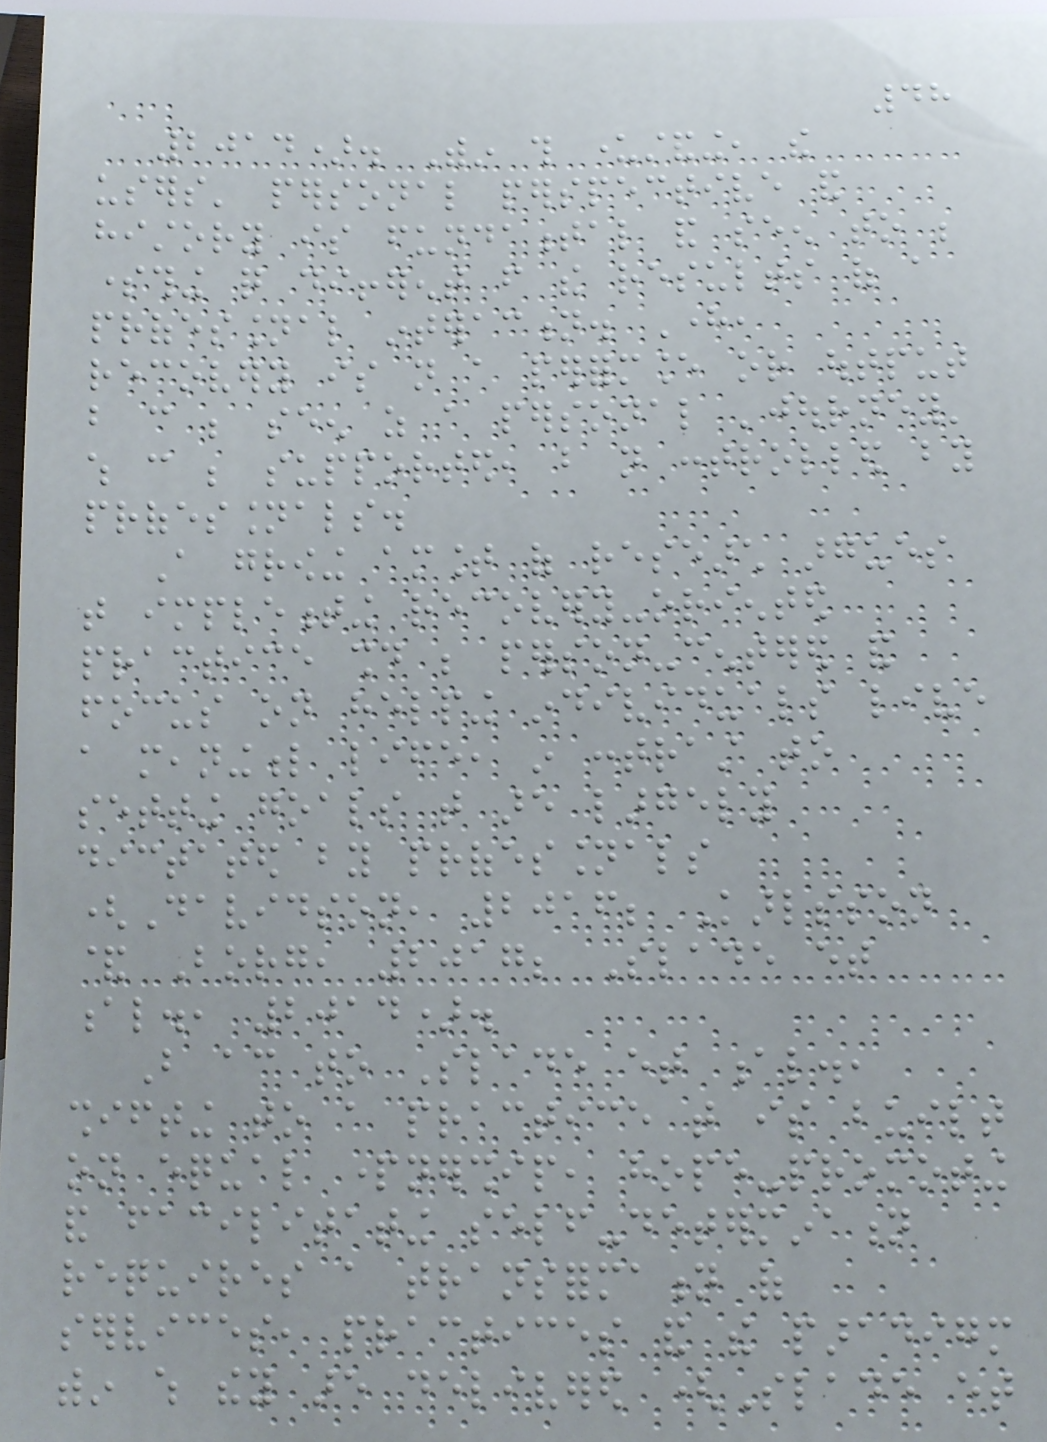48
2014). Within this understanding, the
users' personal perspective and
history is fundamental and seen to be
something quite different from the results of a
professional interaction. Here,
recovery is not a performance or output
but can be seen as a personal 'journey'
which can be supported, but not controlled by
professionals.
A growing amount of research argues
that implementing recovery-oriented
practice should be person-centered and
focus on helping individuals live
a meaningful life, in contrast to
setting goals that are largely
dictated by professionals
(Davidson, 2016; Karlsson
& Borg, 2017; Slade et
al., 2014).
But according to Slade et al.,
shifting to a practice that is built
on equal partnership, hope-promoting
and facilitating self-determination
requires a transformation of
services, practices and the paradigm
within which they are delivered (Slade et
